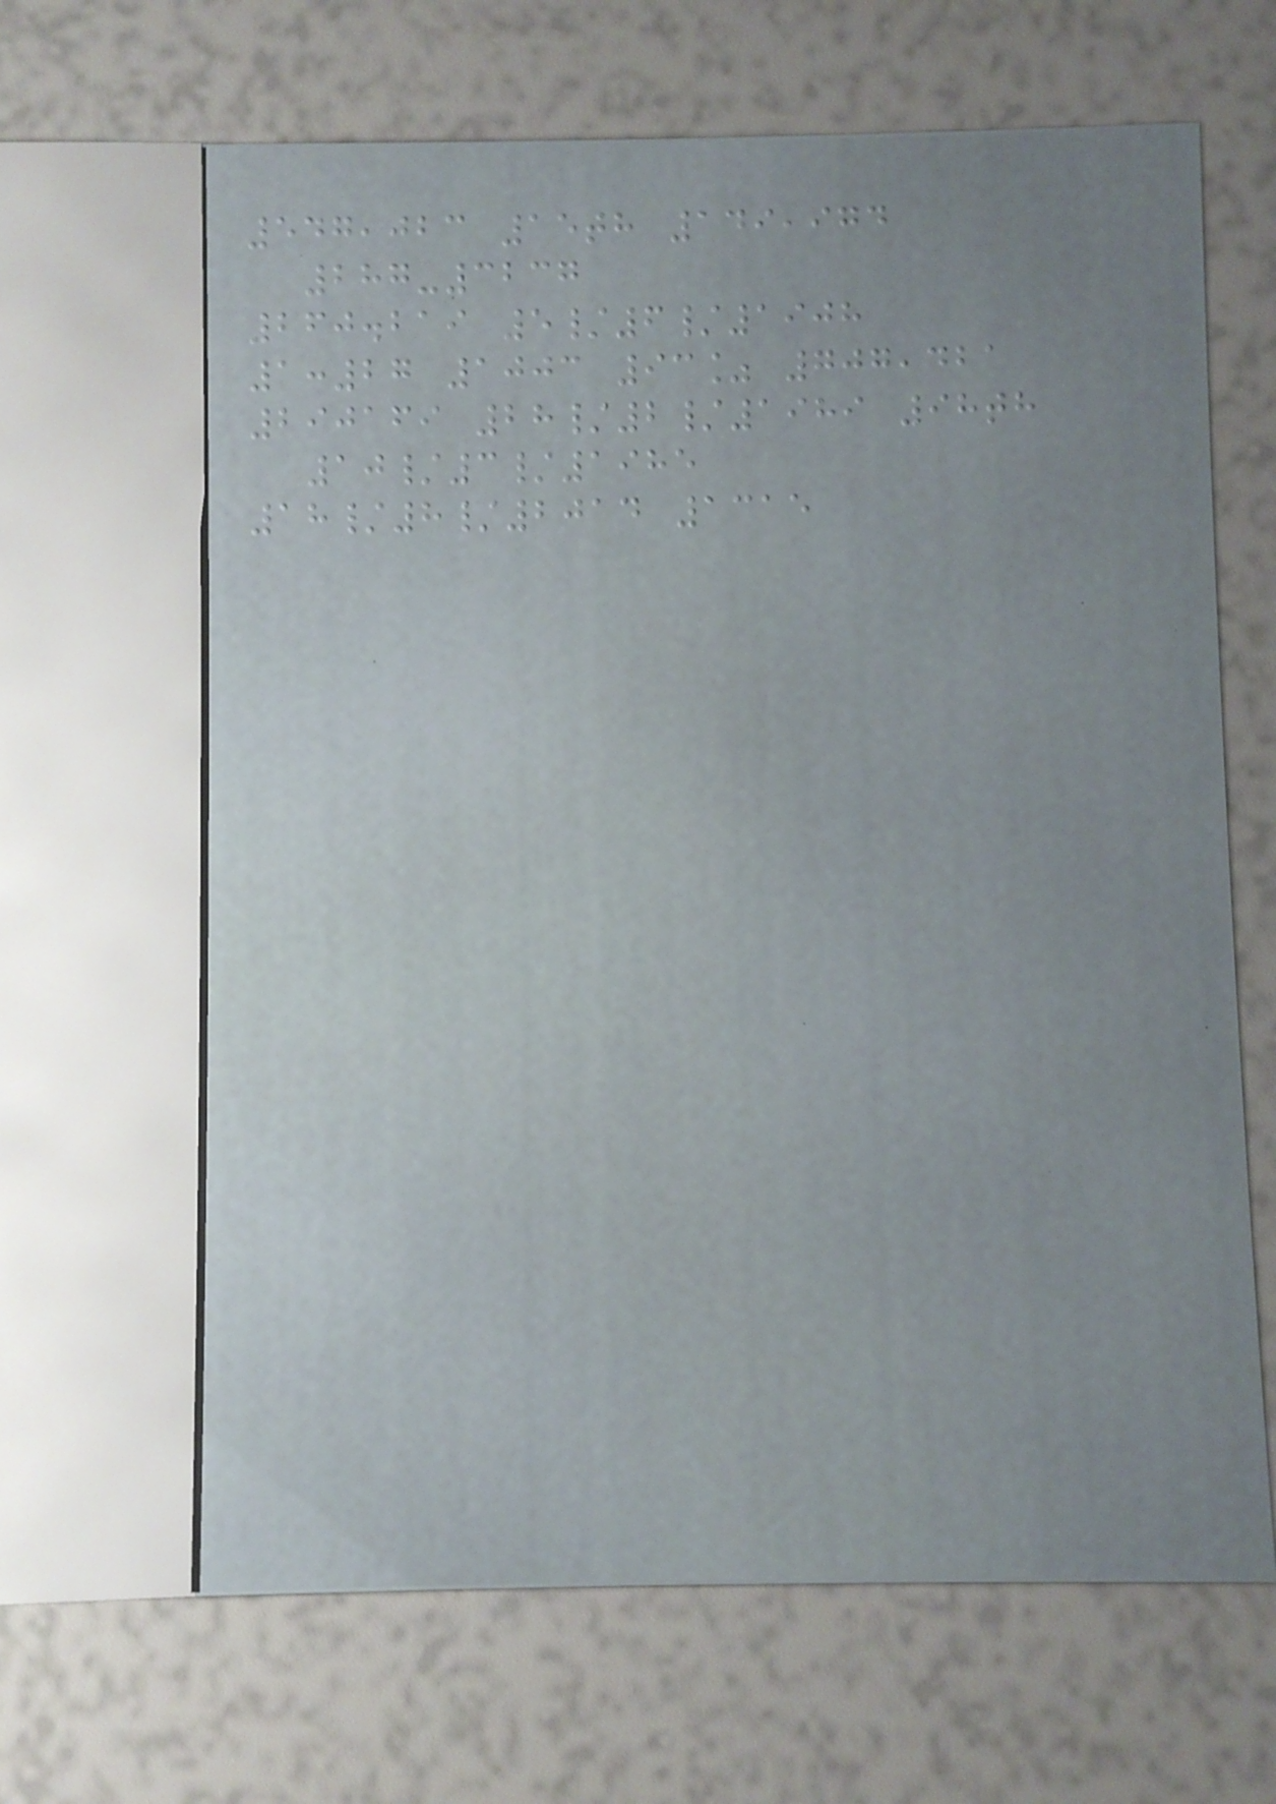547,023 15th 149,974
287-3237
260.219 5/6/1908
1:27 1003 93% 707,421
290169 28/2/1989 98th
10/3/1985
18/8/2014 1315
